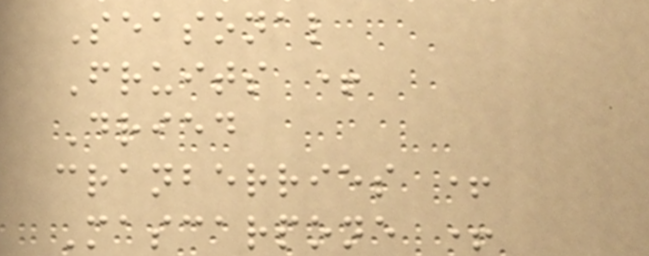Seasonal
Fruits +
Dried
cranberries +
Mascarpone +
